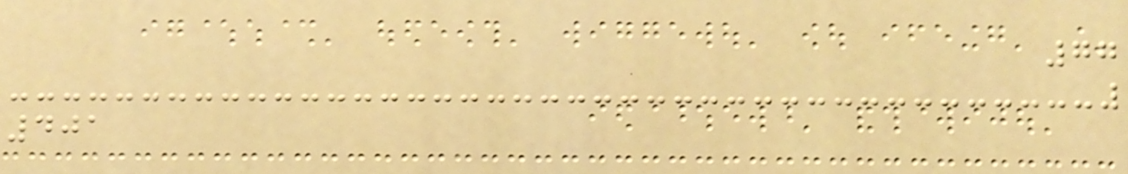77
401
